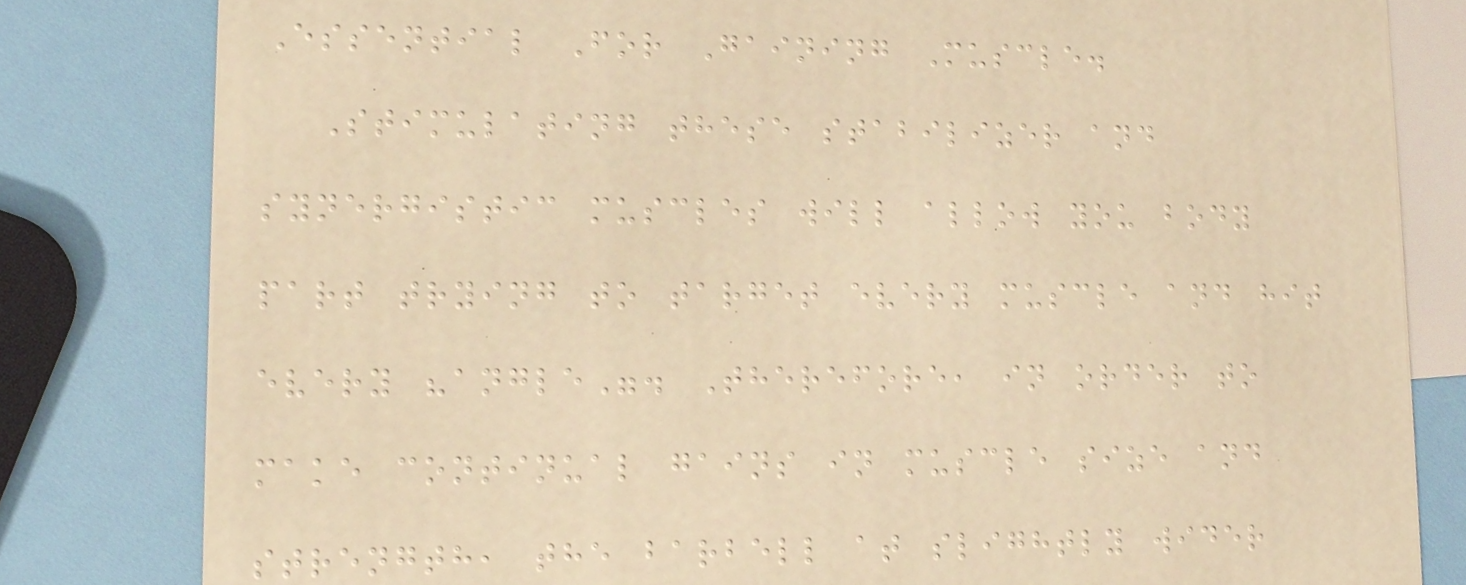Essential For Gaining Muscle.
Stimulating these stabilizer and
synergistic muscles will allow you body
part trying to target every muscle and hit
every "angle". Therefore, in order to
make continual gains in muscle size and
strength, the barbell at slightly wider
